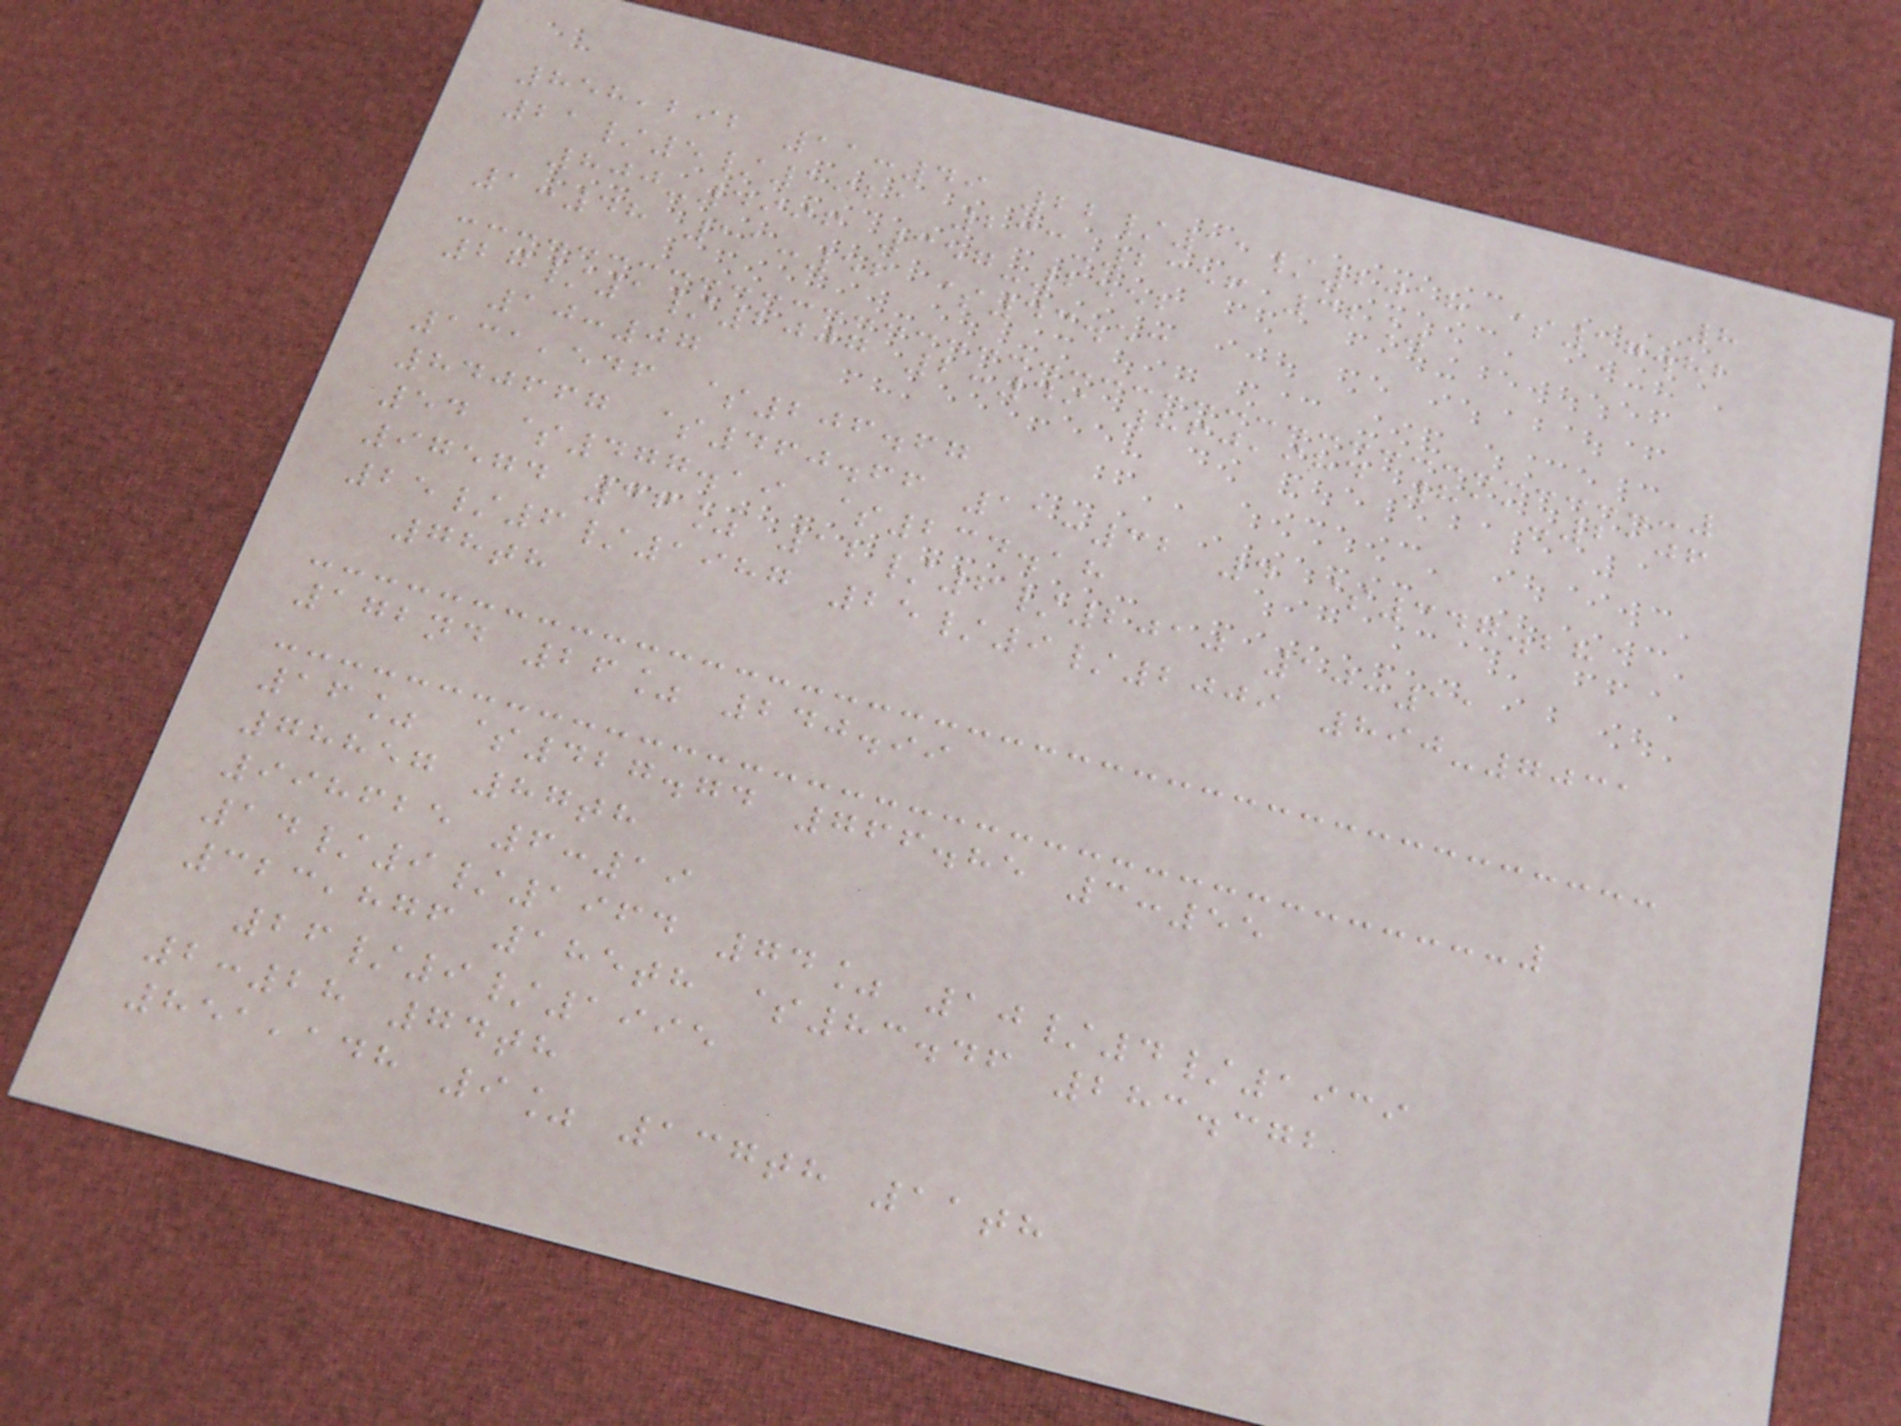8
858,292 11:49 22/11/2018 $17.82
21/5/1921 233-2356 32%
800-4996 357-2552
1:48 11:56 $43.53
27/1/2007 2:49 860,984 811-2106
10:07
131,546 $206.67
840667 $460.66 11:32 4 $347.28
54 $477.19 $234.18
97574 36% 12/6/2010 10:11
25/6/1987 25/9/2009 890-7031
78th
172nd 26% 240.99
16% $427.74 766.85 3:55
78857 87th
998625 6:19
14/9/1964 74% 10/4/1939
323,876 185th $83.46 283.372
26/9/1995
2:28 74th
851,148 9% 137th 11th
